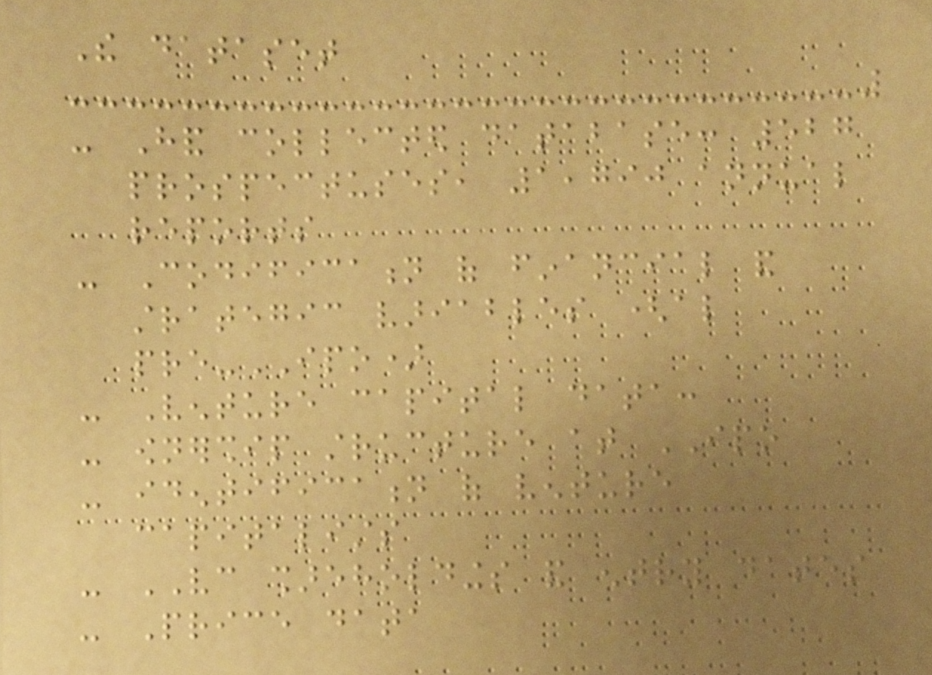The dataset
- Hand collected database: 527
prospectuses, 1,790 annual
reports
- Codification of financial and
strategic variables (also
pre-IPO)
- Venture capital data:
- ownership structure at IPO
- identification of venture
capitalists
- VC shareholdings and entry dates
- Price data
